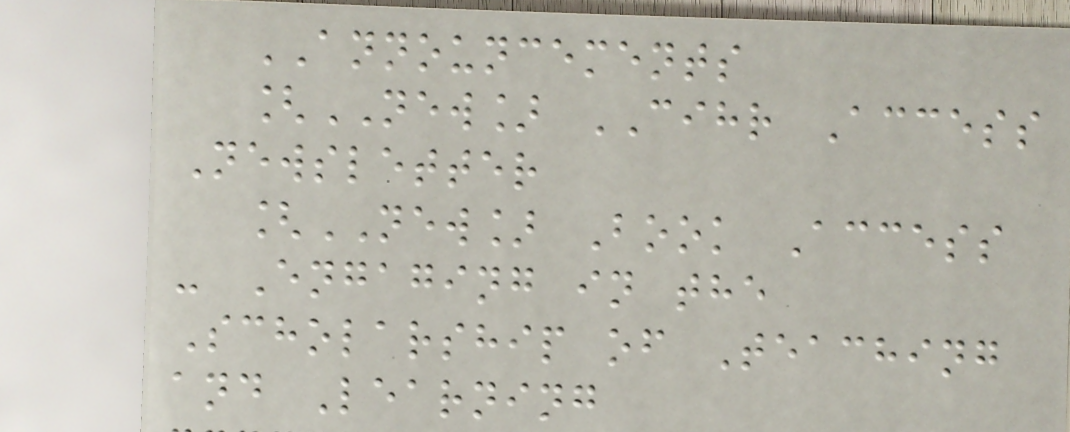ANNOUNCEMENTS
[NEW] CIHR Access
Newsletter
[NEW] Book Access
- Engaging in the
Scholarship of Teaching
and Learning
